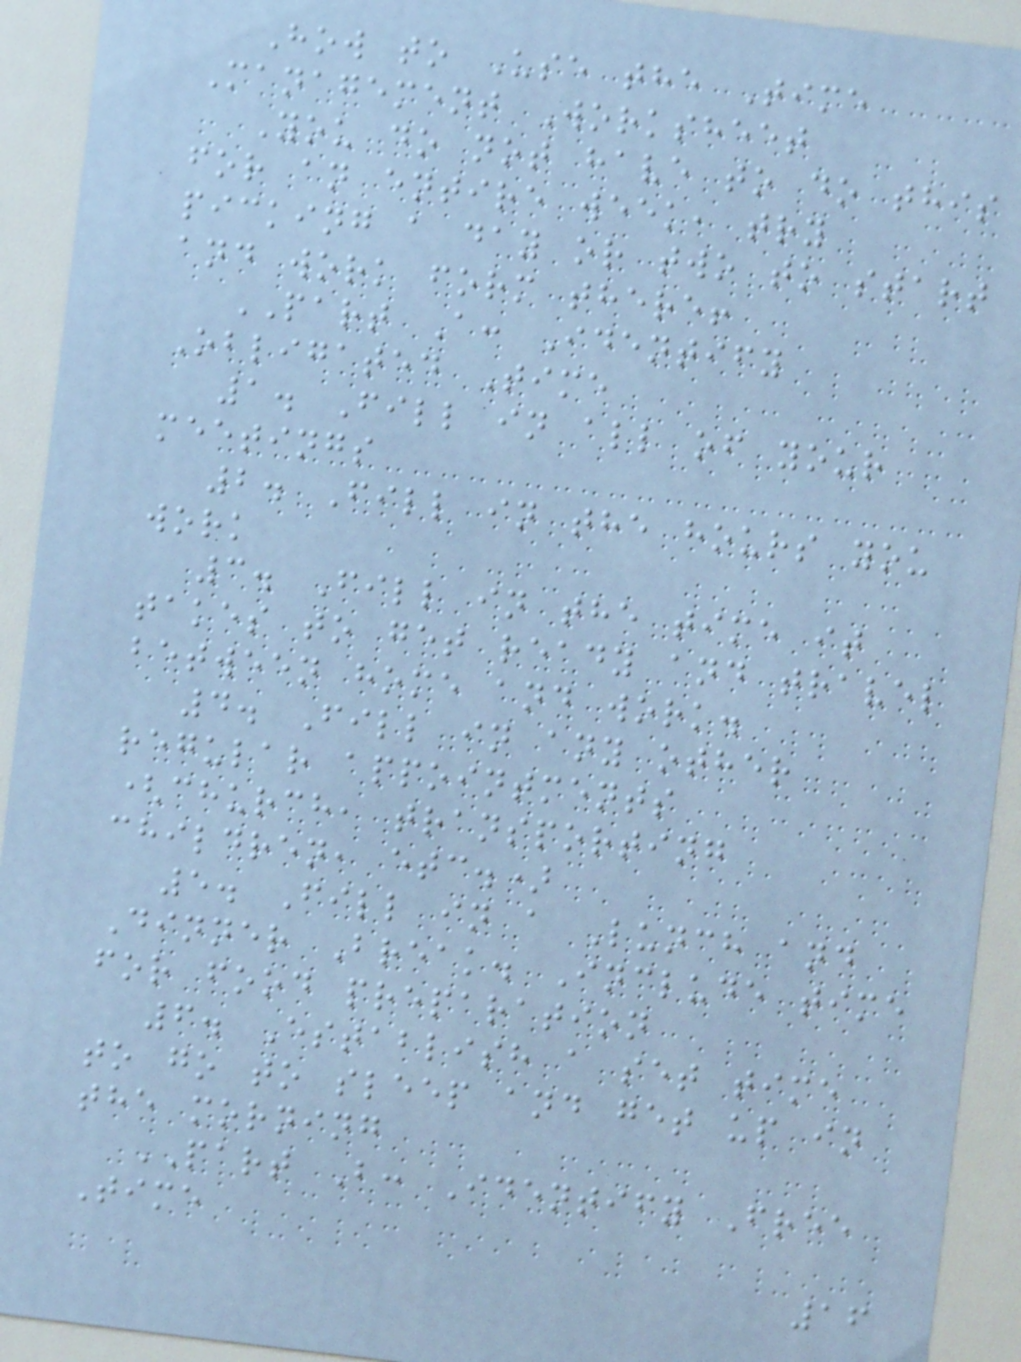How to Use the Time
Management Worksheet
You do not have to do this
for an entire week, try
picking a day or two to start
and work form there!
PART A: Identify
Obligated Time
1. Fill in all of your
meetings
2. Fill in the hours you
work
3. Fill in the time it
takes to get ready and travel
between home and work.
4. Fill in any other
regular appointments
(church, transporting
children, etc.)
5. Fill in a Lunch and
Dinner Break. Include time
for food preparation
6. Establish a set time
to go to sleep and get up in
the morning
PART B: Identify Free
Time
16
